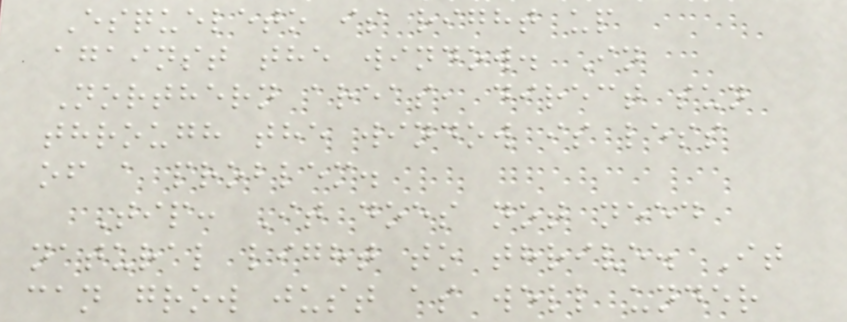Esqueleto is right up
against the window. In
Northern areas, direct sun
through the window is less
of a problem.
Tip: It does not need
natural light to thrive. It
can grow just as well under
